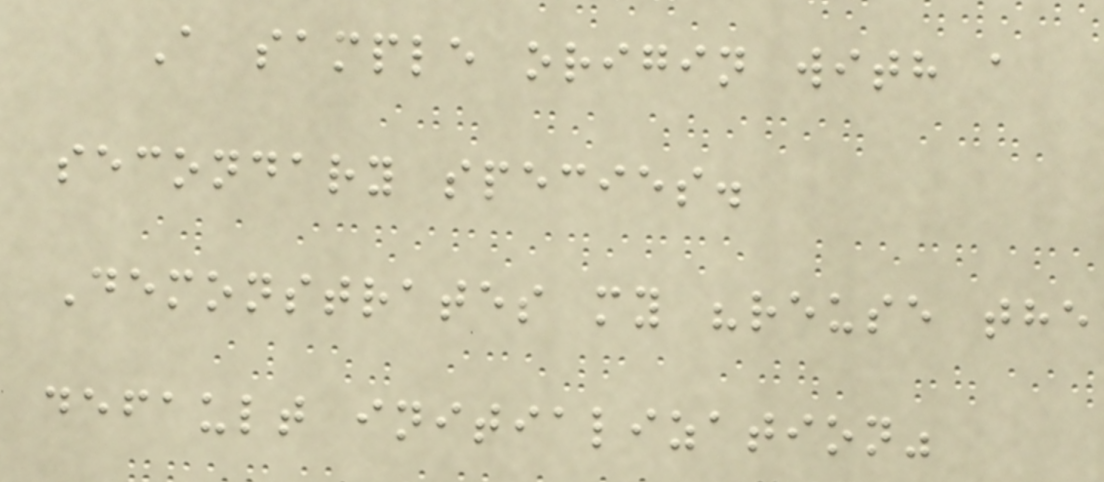A sample origin with a
secondary species.
Demonstrates my "reuse the
default initialization"
